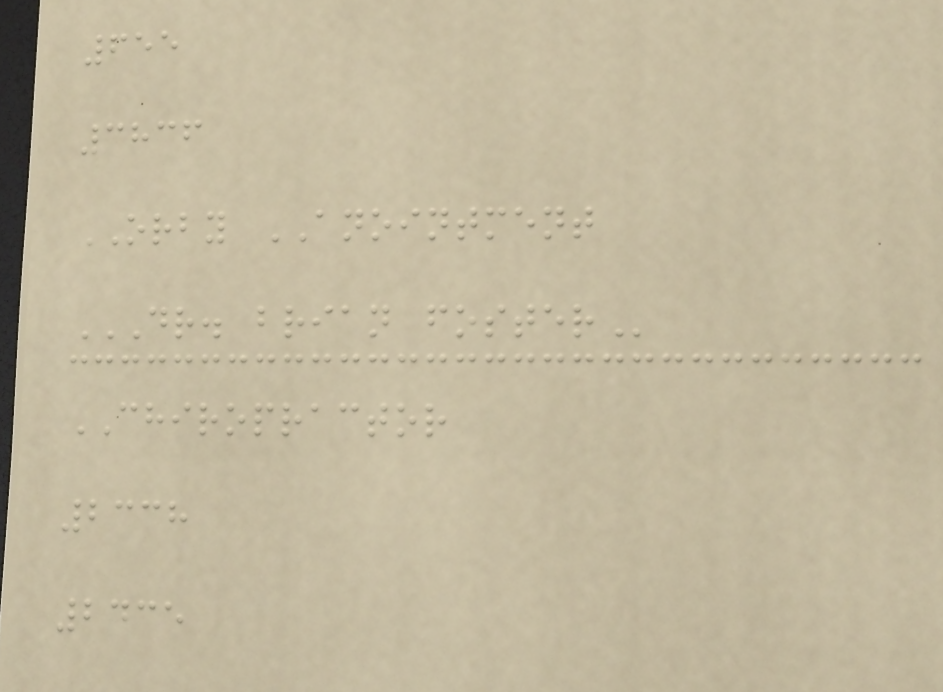655
3836
ORBY ANOINTMENT
DR. BRIAN FOSTER
CHIROPRACTOR
2338
2435
